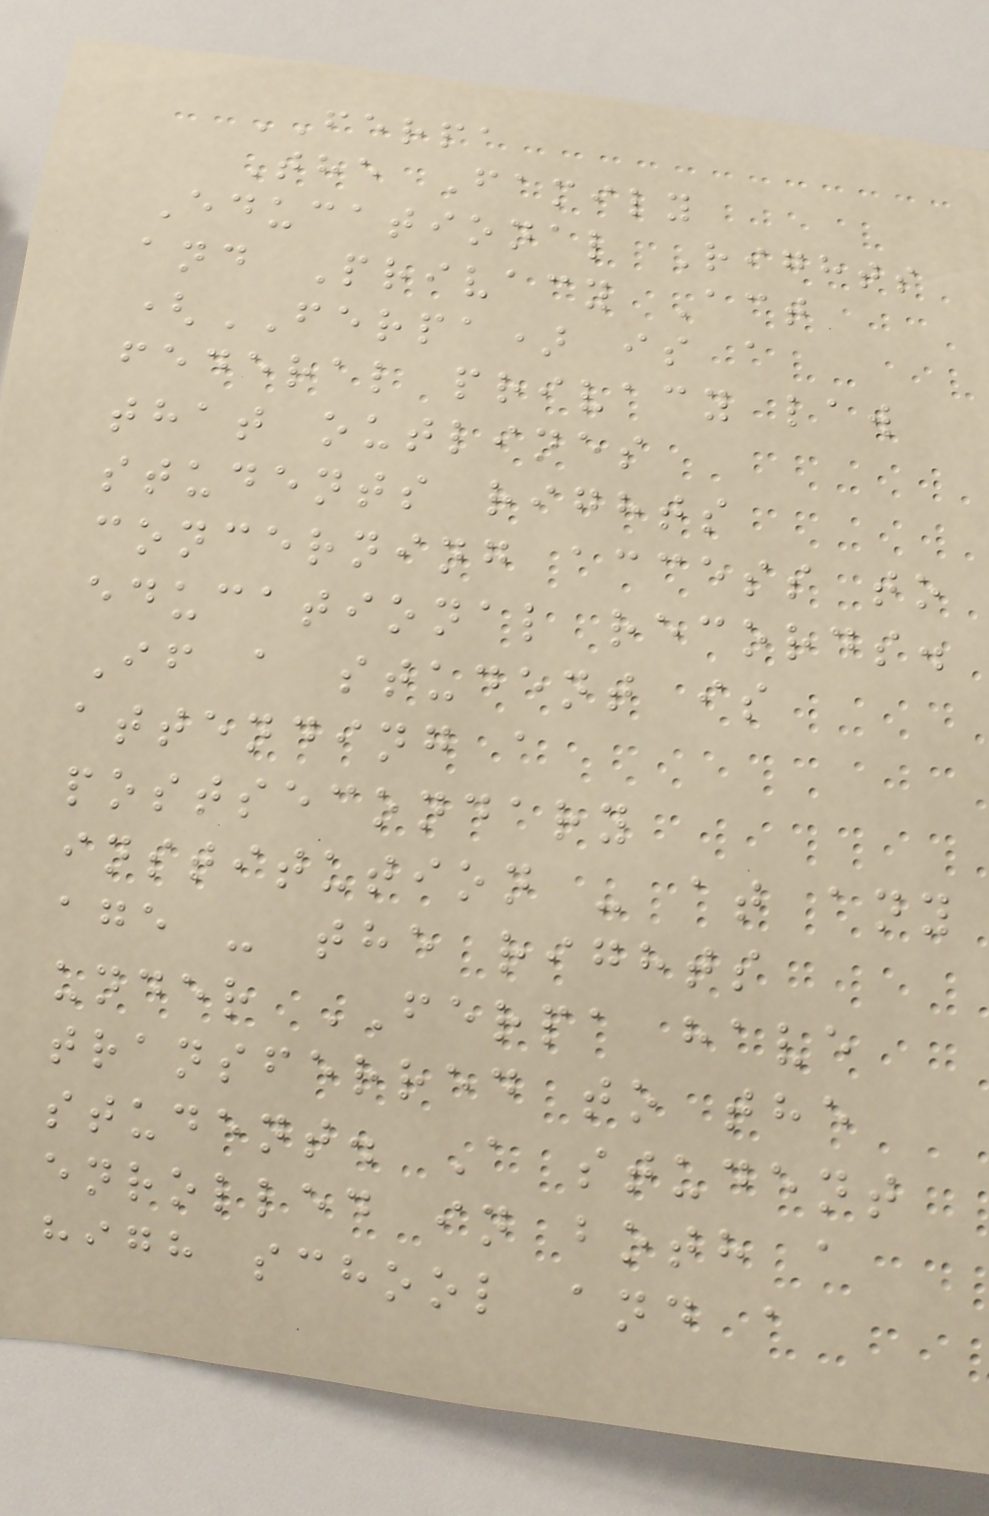FERPA
The Family
Educational Rights
and Privacy Act
(FERPA) is a
federal privacy law
that outlines
students rights
concerning access to
educational records.
If a student is
attending a
postsecondary
institution - at any
age - the rights
under FERPA have
transferred to the
student. A student
enrolled in both a
high school and a
